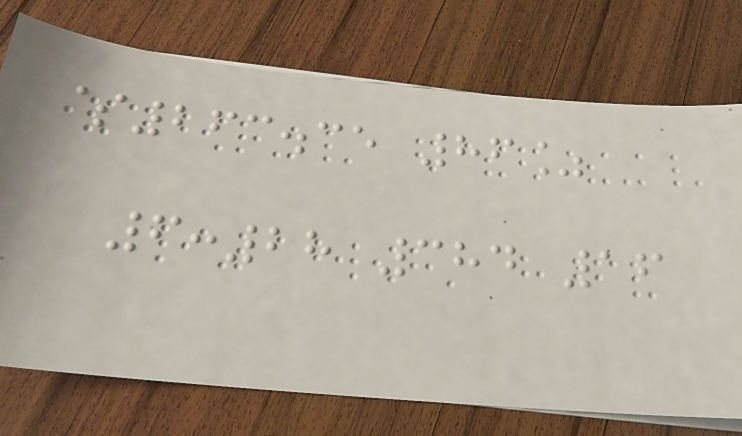$263.35 86%
6:28 384 16
